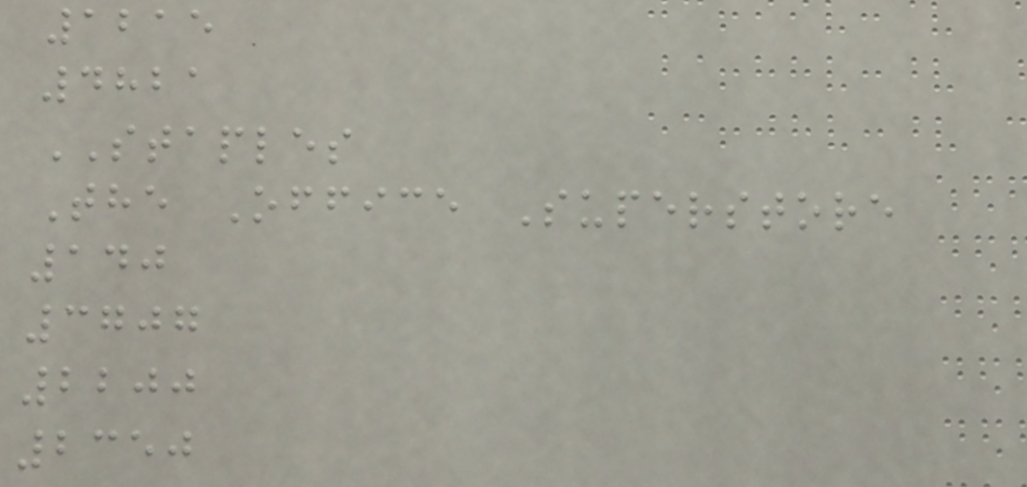1215
4821
STAPLES
The Office Superstore
140
3707
2200
2350
